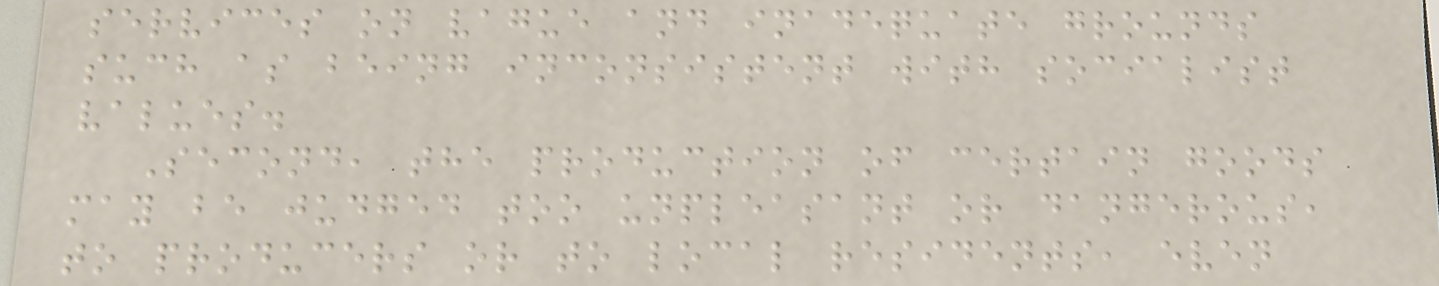services on vague and inadequate grounds
such as being inconsistent with socialist
values.
Second, the production of certain goods
may be judged too unpleasant or dangerous,
to producers or to local residents, even
